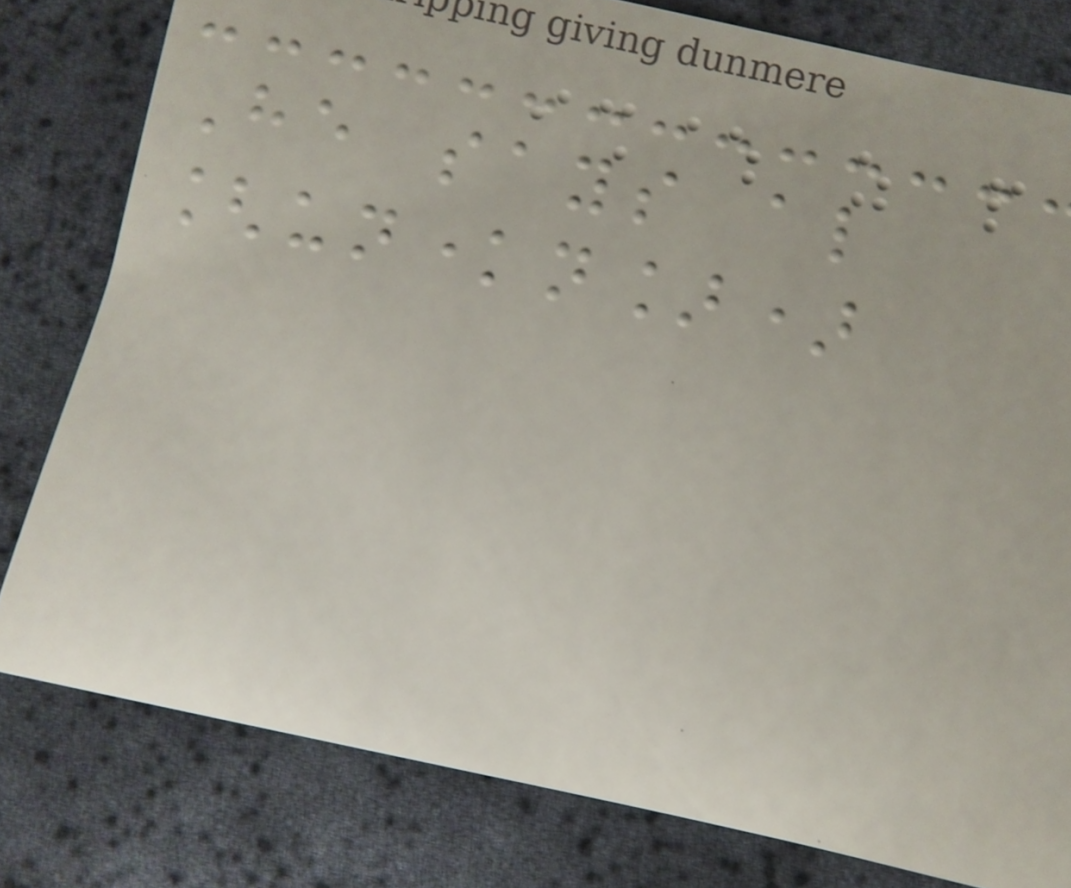He says also
[unknown])
